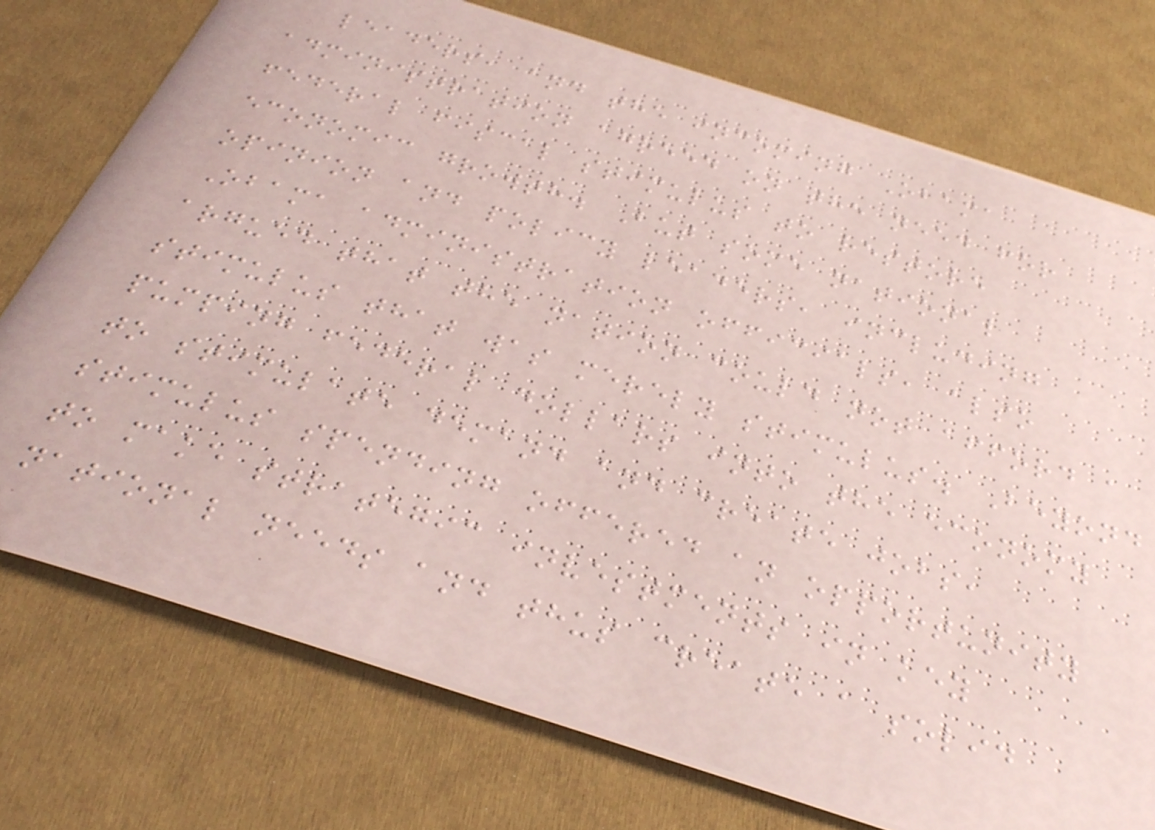leaders, and the incoming Obama
administration agreed on the need for
federal fiscal stimulus to restore
economic growth. But some national
opinion and policy leaders, including
Obama administration officials, also
argued that the nation could not afford a
stimulus that was merely stimulus. Beyond
pumping federal dollars into the economy
to stimulate demand and create jobs,
stimulus spending offered an opportunity
to make strategic investments in key
national needs and thus create a solid
